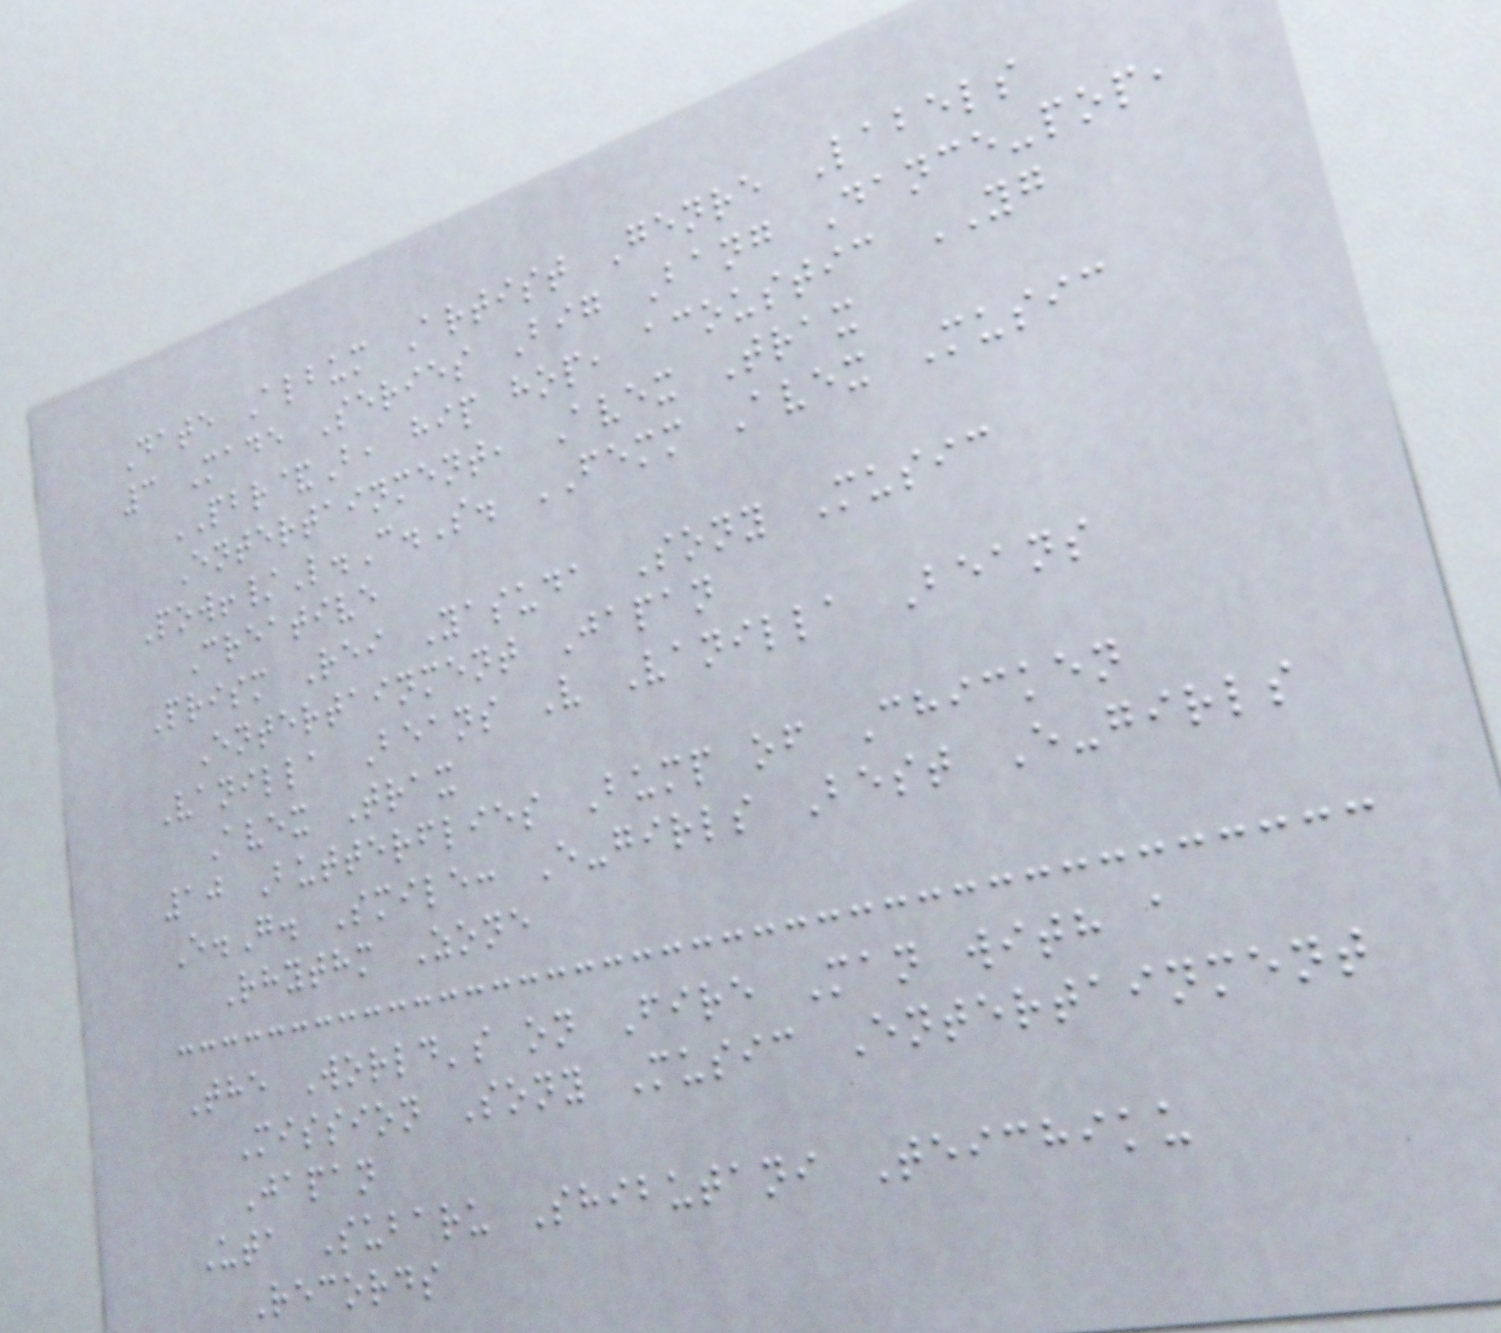Date Album Artist Genre Labels
3 Made Series Big Bang Dance-pop,
PBR&B, hip hop, acoustic YG
Entertainment, Avex Trax
Pow!/L.C.S. FEMM Avex Music
Creative
Prism Rei Yasuda Sony Music
Entertainment Japan
Vanilla Beans V Vanilla Beans
Avex Trax
10 Butterflies Bump of Chicken
E.G. Smile: E-girls Best E-girls
Rhythm Zone
The World's on Fire Man with a
Mission Sony Music Entertainment
Japan
Uta Subaru Shibutani Teichiku
Records
